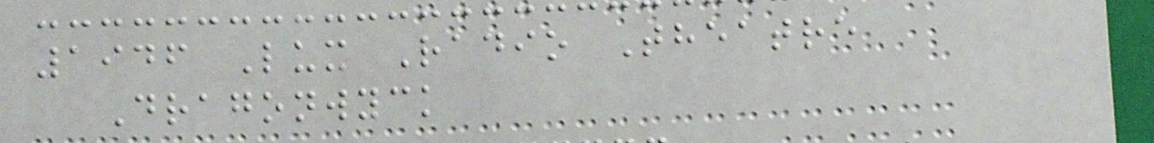1946 Lux Radio Theatre
Dragonwyck
